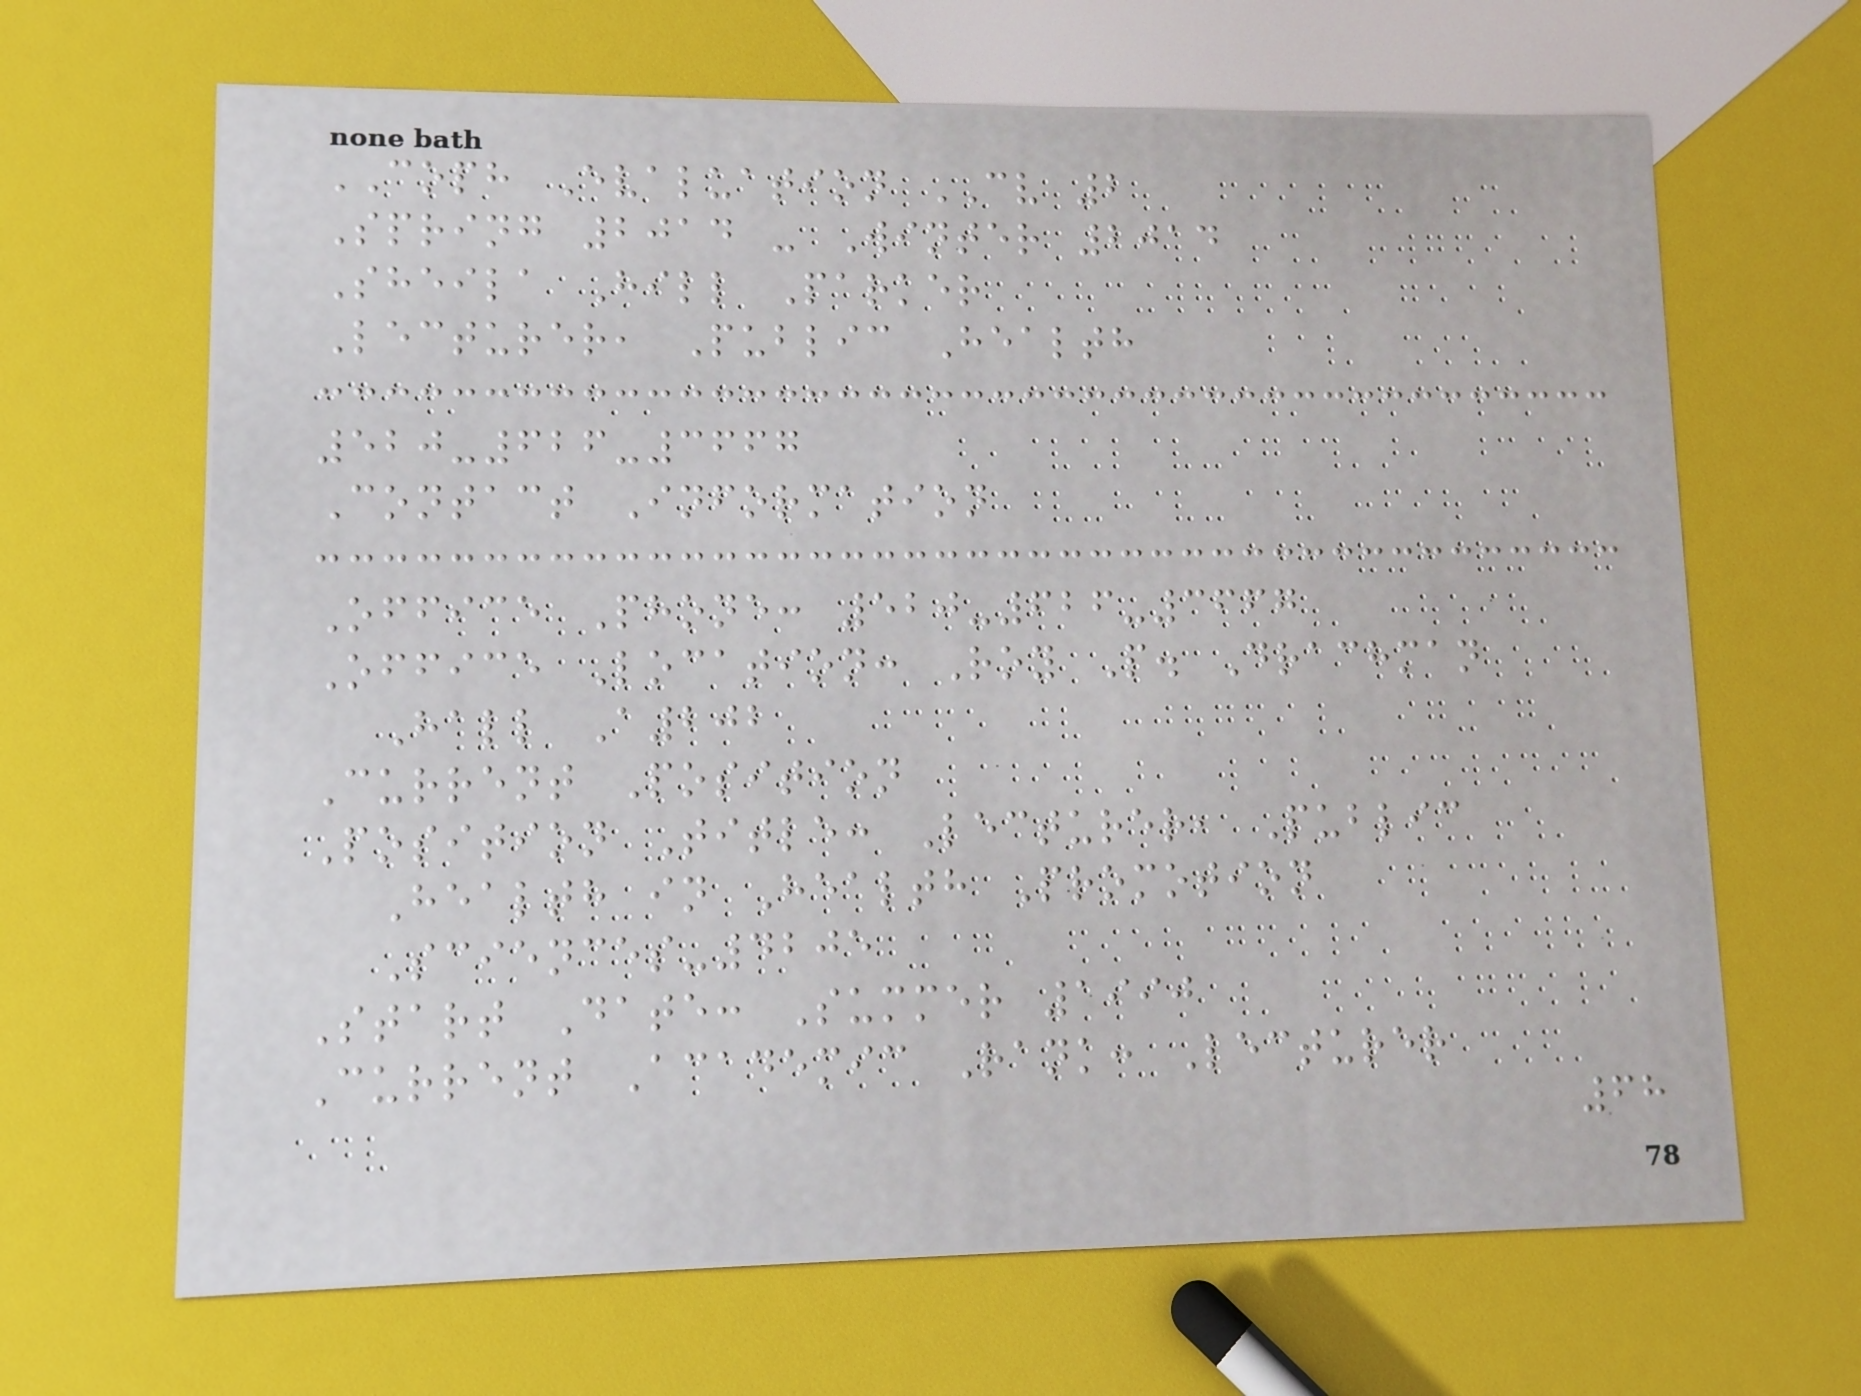COPH Evaluation CV 2
Spring 2014 - Winter 2014
Sheila Hill Parker
Lecturer, Public Health
520-626-3667
Contact Information
Office Phone: 520-626-3667
Office Location: Roy P. Drachman
Hall A202
Current Position
Position Title: Lecturer, Public
Health in Health Promotion
Sciences-4205
Start Date: Summer 1990
Current Academic Rank: Lecturer
68
